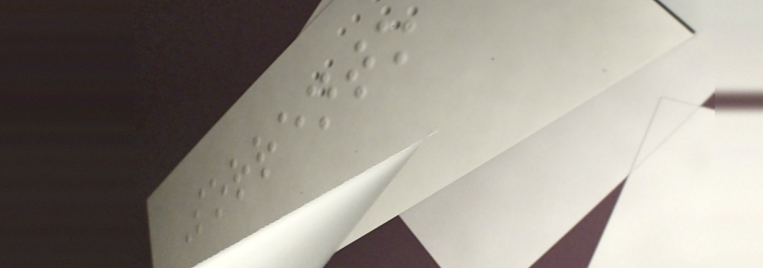Sorrento
